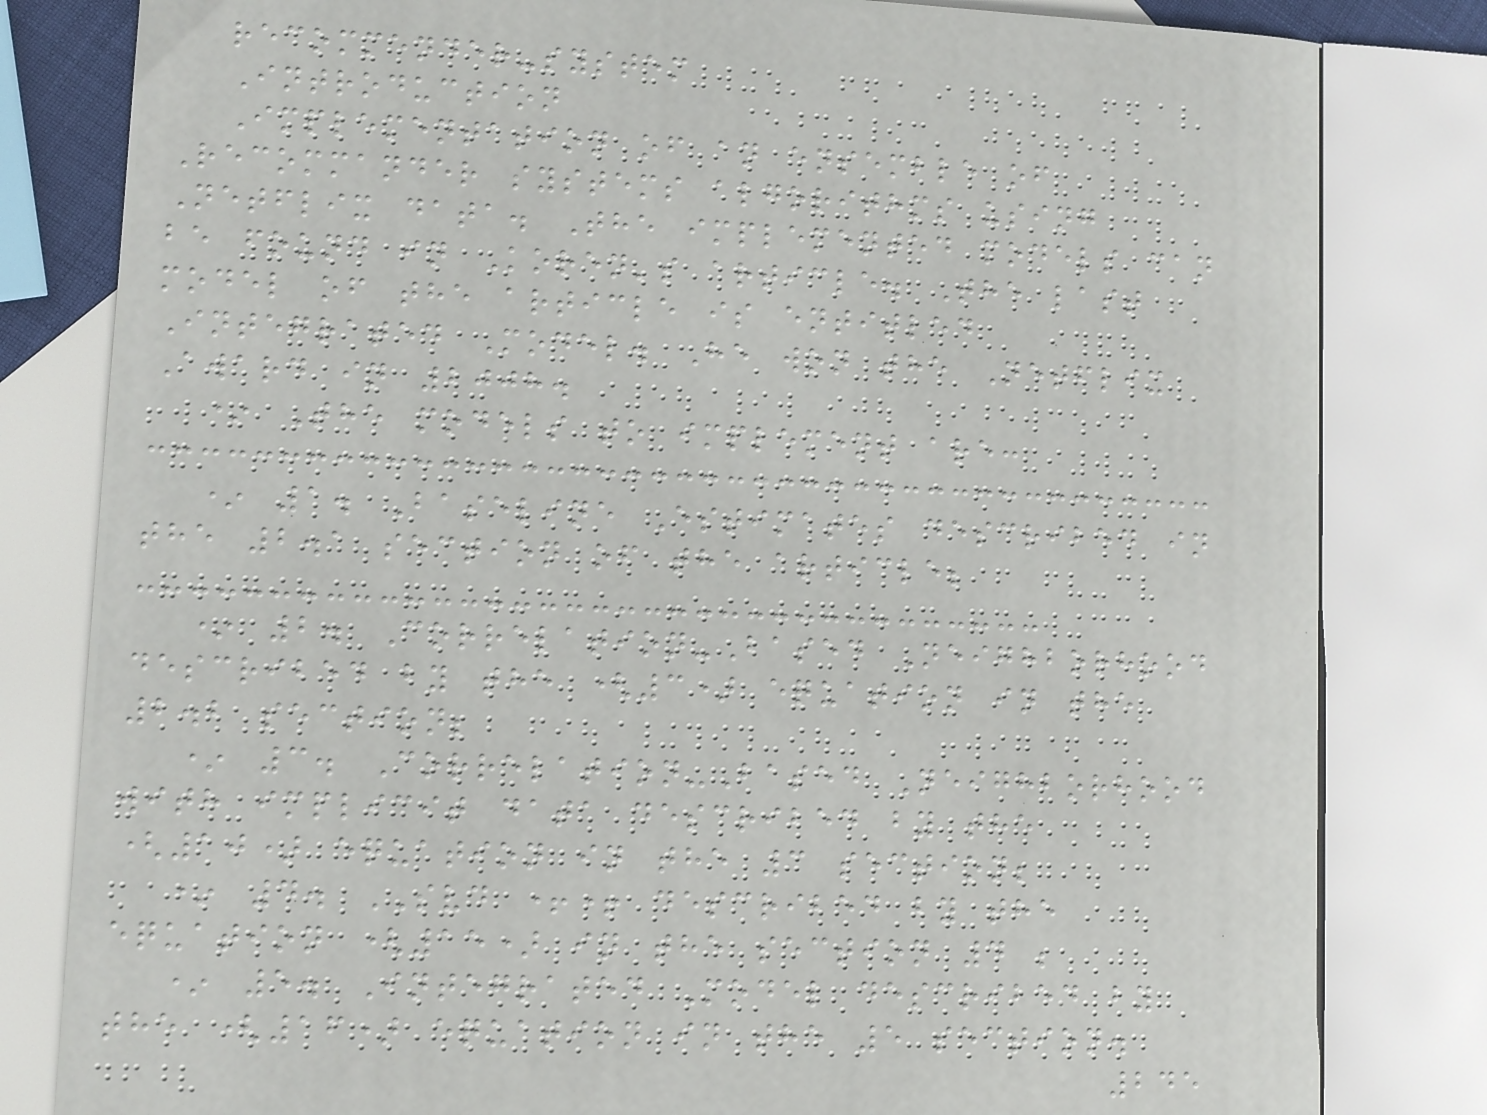recommender-system
Introduction
Implementation of an ensemble of
Recommander systems algorithms using
Netflix data. The implemented models can
be found in Koren's article. The last
model of the article is entitled
Integrated Model. He won the Netflix
Award in 2008.
* The models to implement are:
* 1. Baseline Estimates described in
the 2.1 section of the article;
* 2. Correlation-Based Neighborhood
described by the (3) equation in the
2.2 section;
* 3. Correlation-Based Neighborhood
with implicit data described by the
(10) equation in the 3 section;
* 4. SVD ++ described by the
equation (15) in the section 4 ;
* 5. Integrated Model described by
the (16) equation in the 5 section.
245
